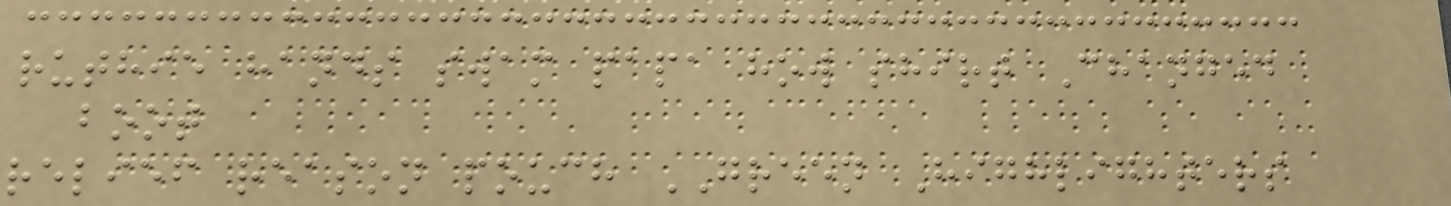ruthie hands swam papa how shirt Changed
boot
relief reason pouch GREEN Highlighters
